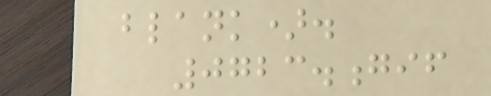blank).
0723.gif
